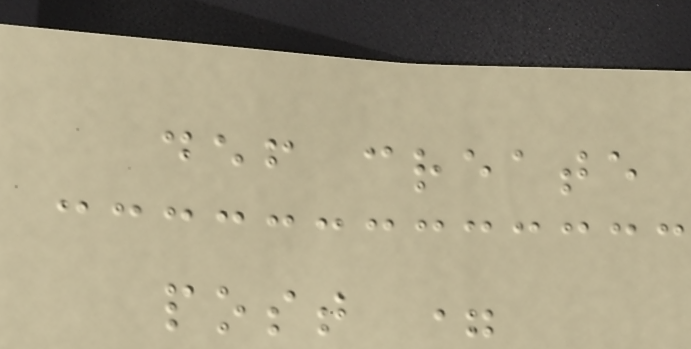def create
post =
